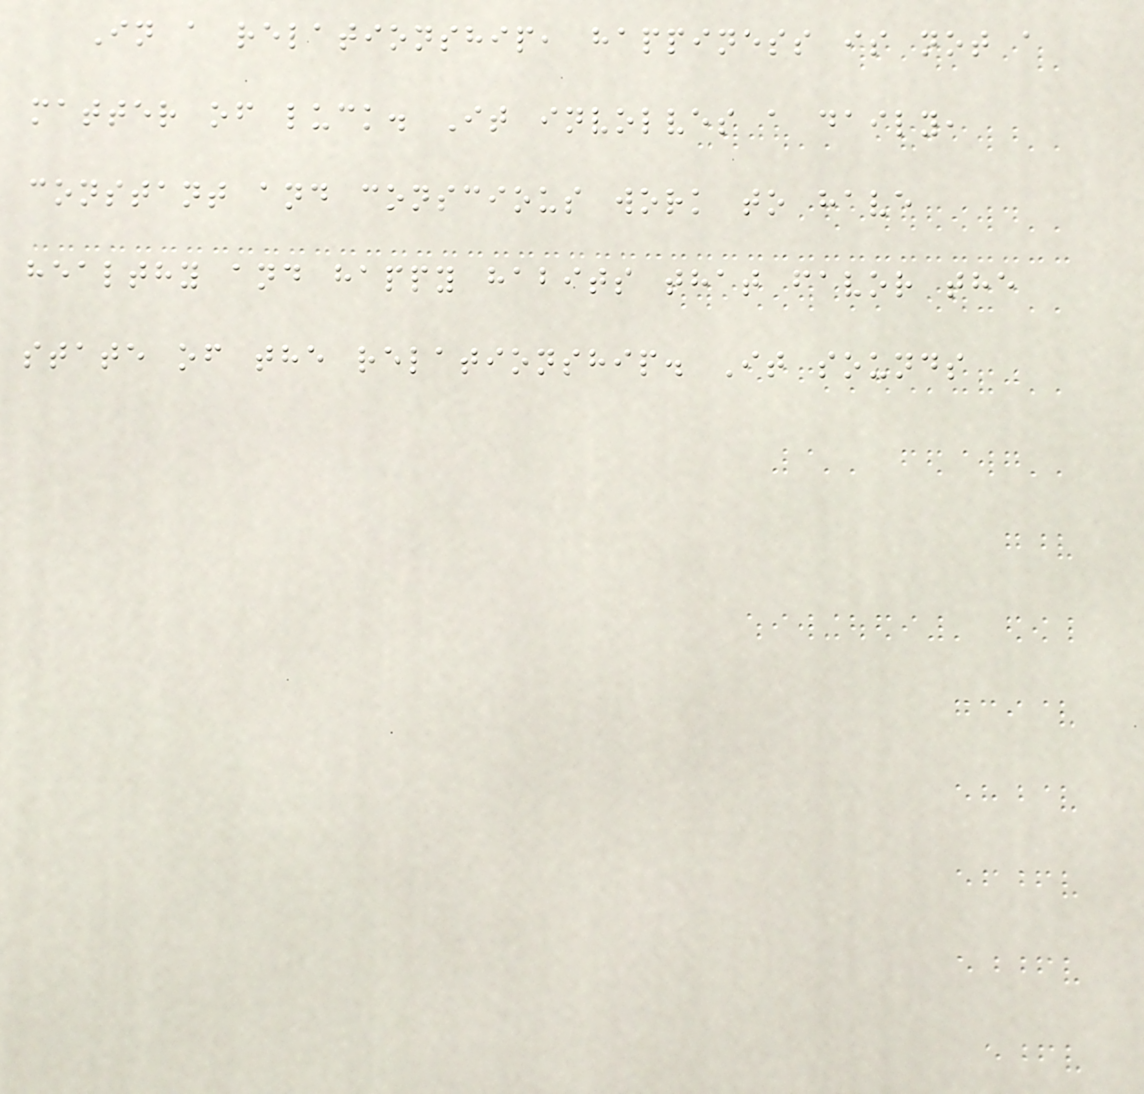In a relationship, happiness is not a
matter of luck. It involves a daily,
constant and conscious work to have
healthy and happy habits that favor the
state of the relationship. It sounds
